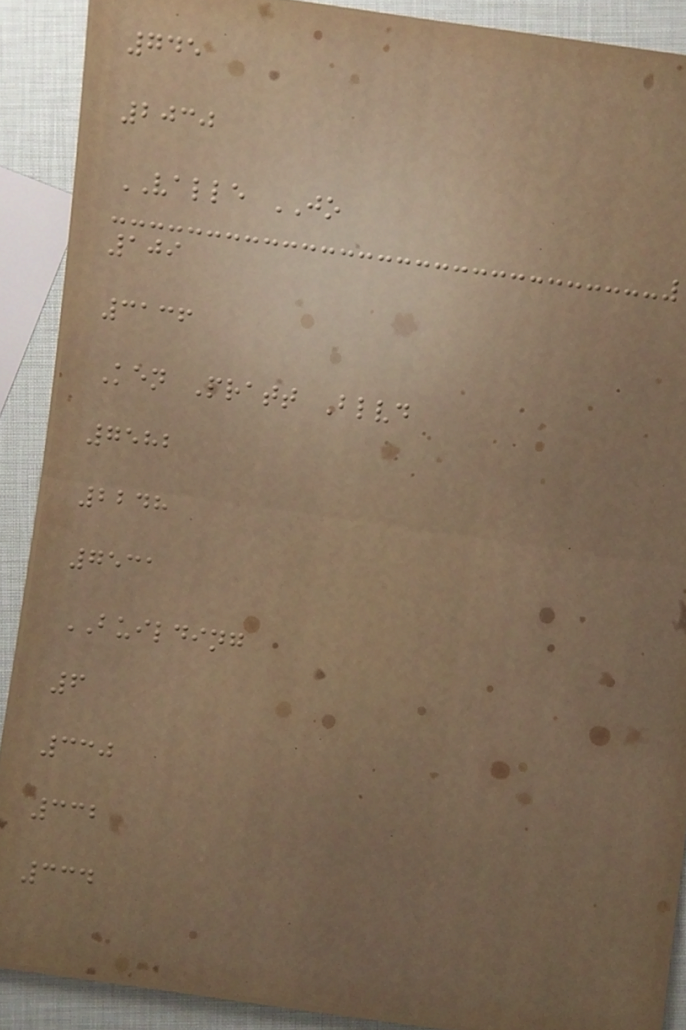745
2030
VALLE JO
109
3136
Ken Pratt Blvd
7582
2248
7531
BUILDING
6
330
332
334
